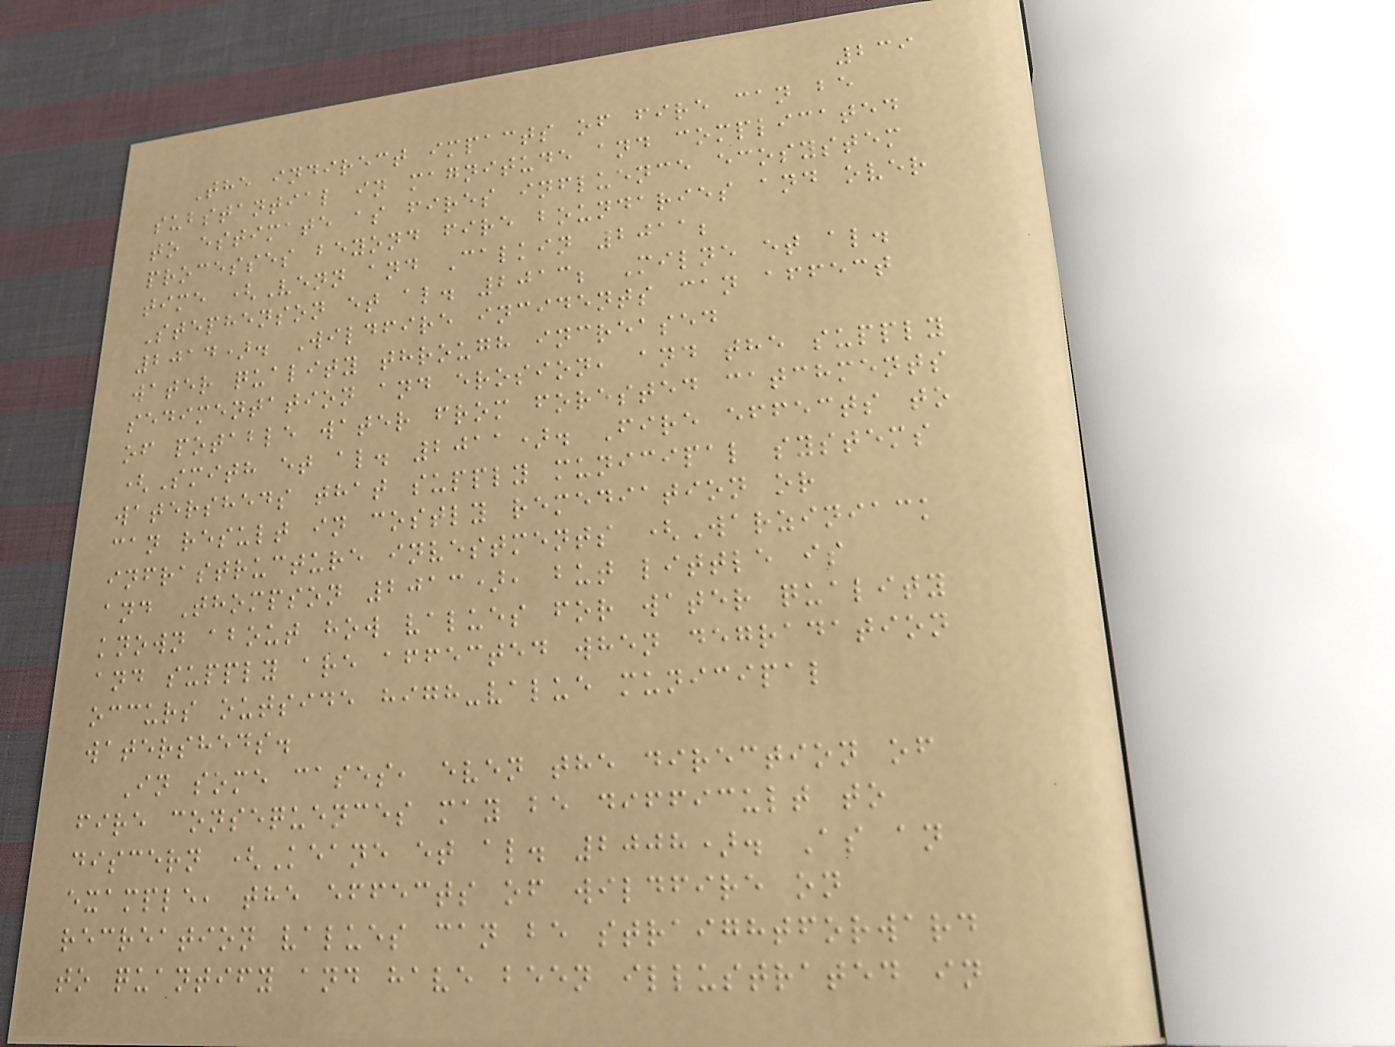239
The indirect impacts of fire can be
substantial in magnitude and complicated
to estimate as fires influence ecosystem
processes beyond fire boundaries and over
time (Venn and Calkin 2011;
Stephenson et al. 2013; Milne et al.
2014). Wildfire incidents can affect
water quality through increased
sedimentation and erosion, and the supply
of potable water from forested catchments
(Smith et al. 2011). Fire effects to
watersheds that supply municipal systems
can result in costly remediation or
infrastructure investments (Warziniack
and Thompson 2013), but little is
known about how values for water quality
and supply are affected when degradation
occurs outside high-value municipal
watersheds.
In some cases, even the direction of
fire consequences may be difficult to
discern (Keane et al. 2008). As an
example, the effects of wildfire on
recreation values can be straightforward
to quantify and have been illustrated in
